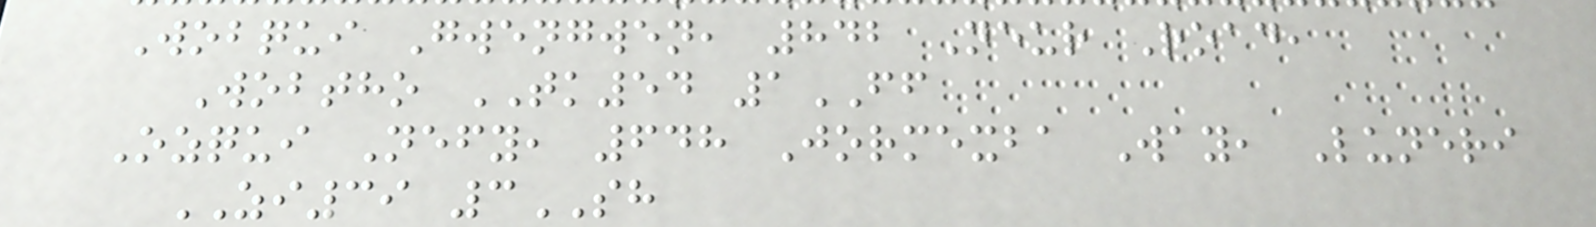Wobqui Gwengwen, 842 Neur Road,
Wobtho TK54 1FF
Ozqui Nefy, 648 Jormexba Way, Luneri
ZI39 3SH
